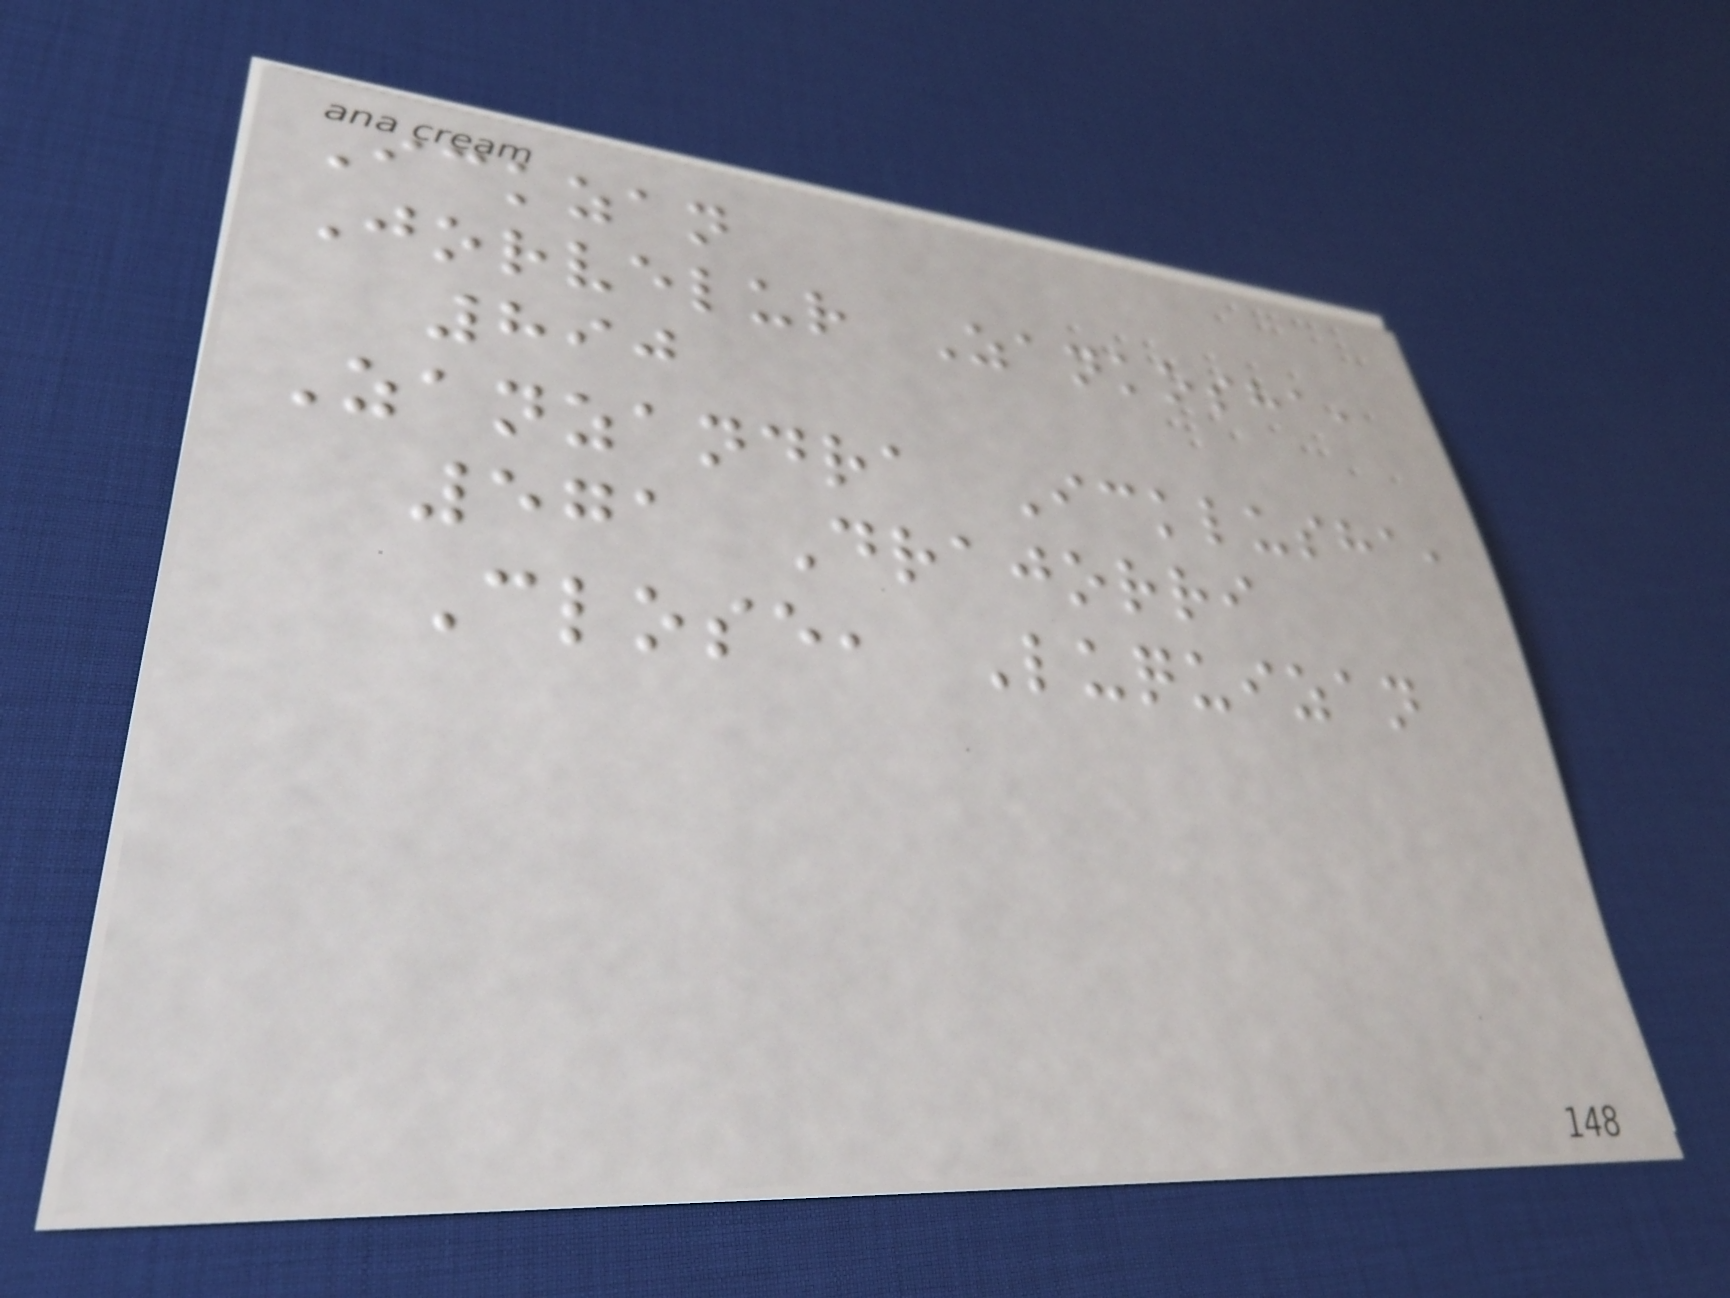Ickzan
Jorvelur Zankosha,
890
Zanzandra Icklusha,
571 Drajorri
Close, Luquizan
